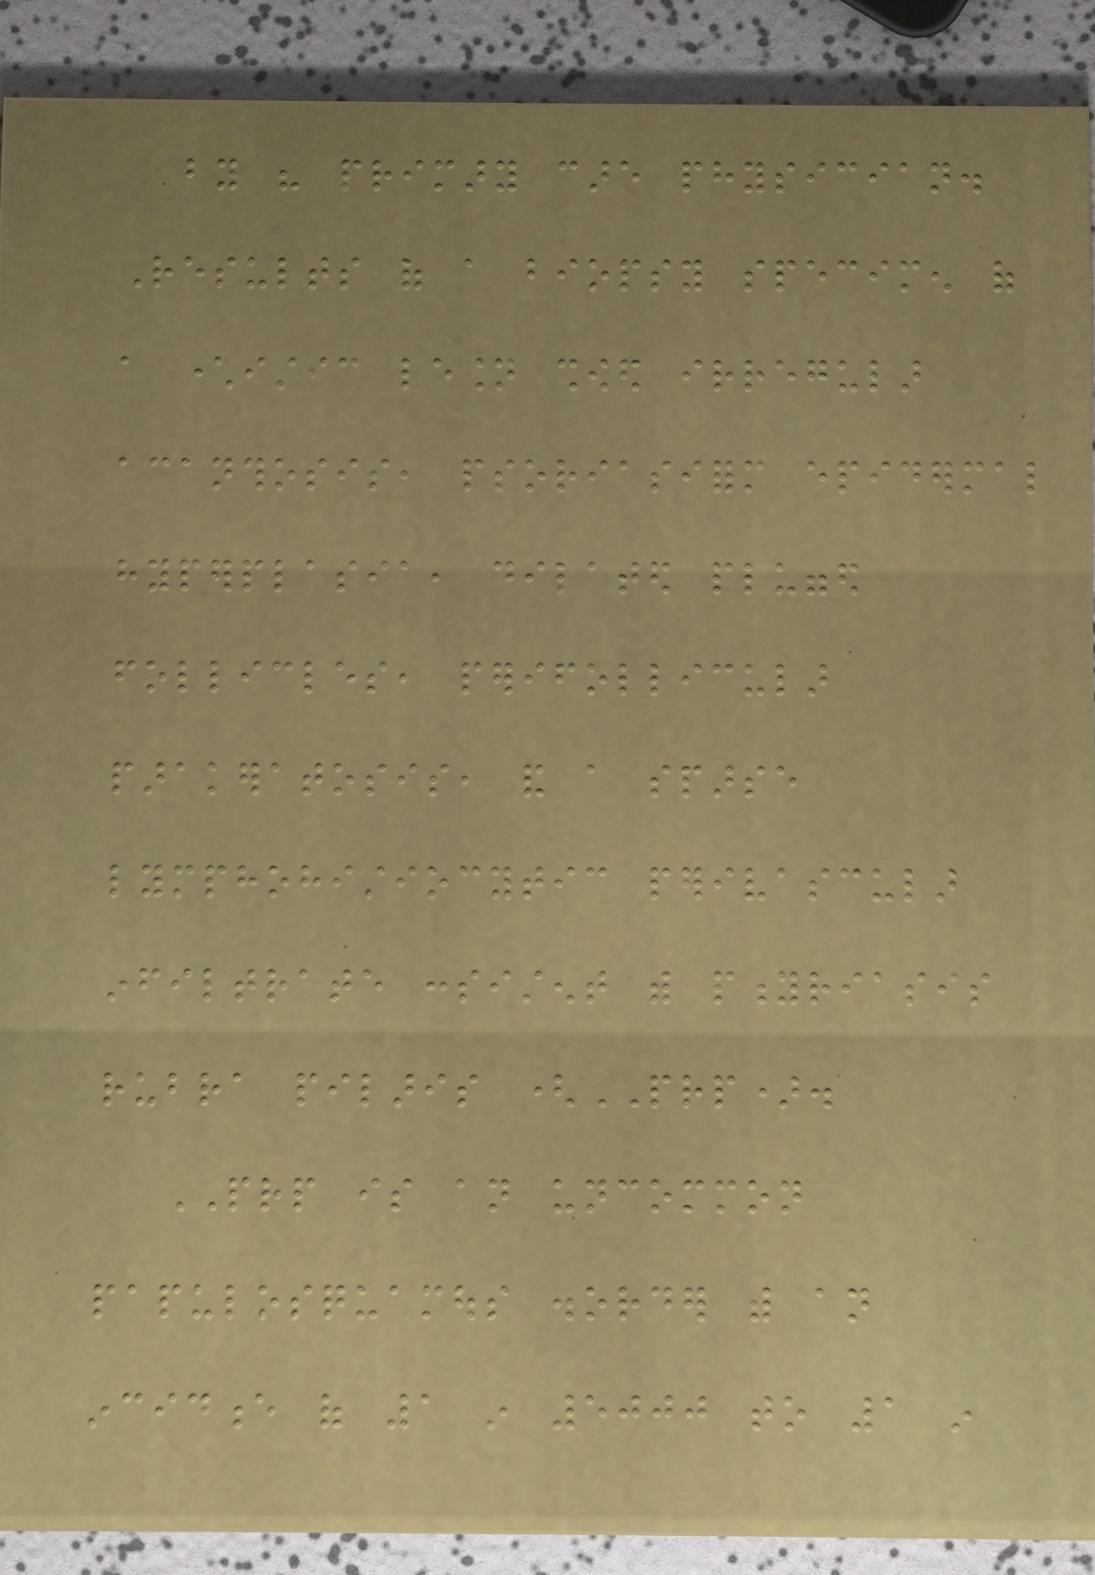by his primary care physician.
Results of a biopsy specimen of
a characteristic lesion showed irregular
acanthosis, psoriasiform epidermal
hyperplasia, dilated plugged
follicles, perifollicular
parakeratosis, and a sparse
lymphohistiocytic perivascular
infiltrate consistent with pityriasis
rubra pilaris (PRP).
PRP is an uncommon
papulosquamous disorder with an
incidence of 1 in 5000 to 1 in
